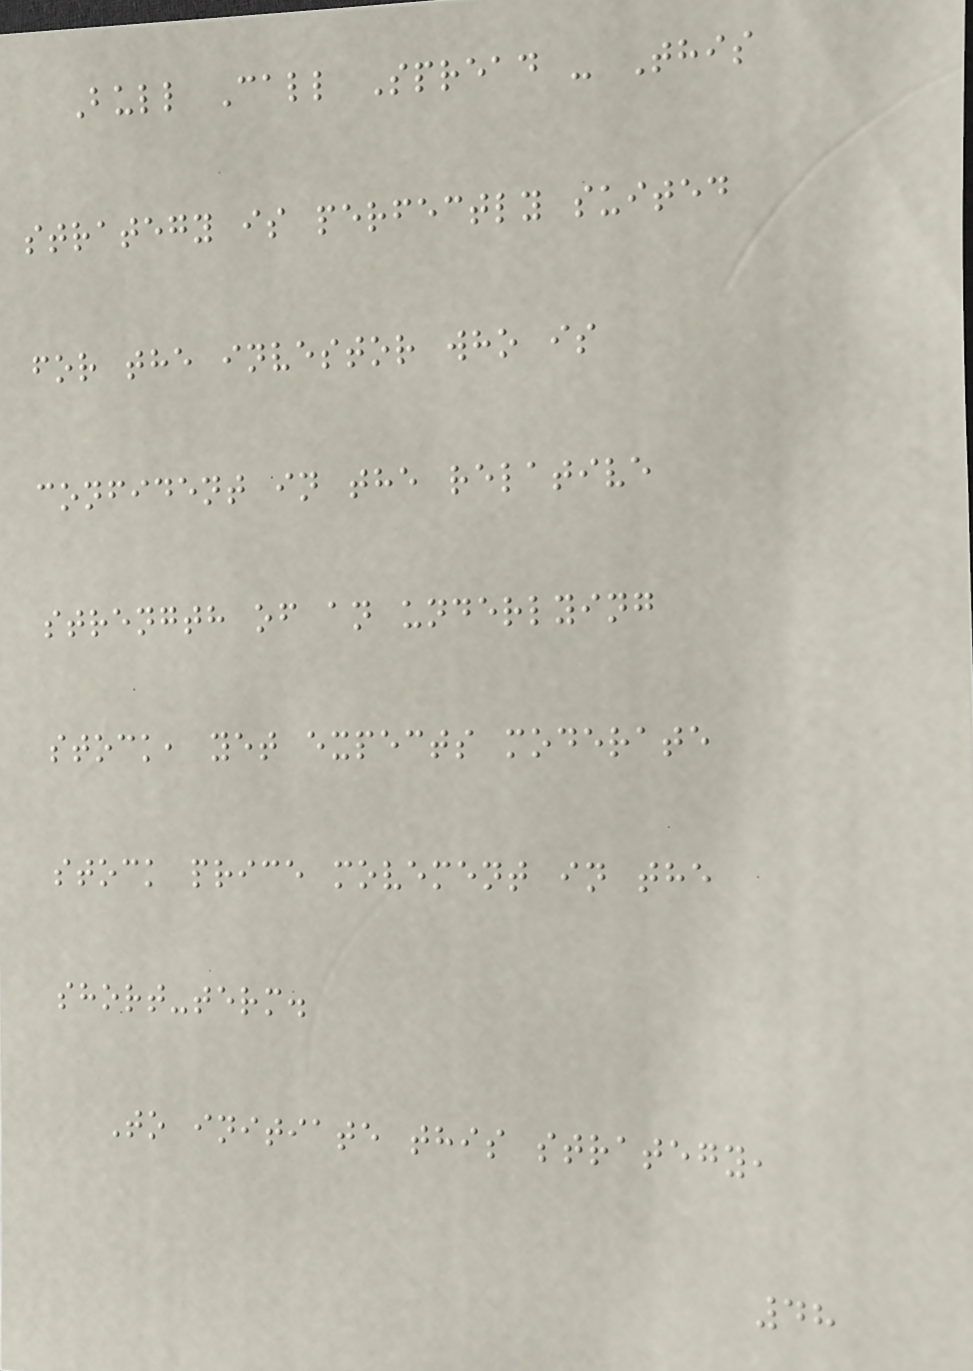Bull Call Spread - This
strategy is perfectly suited
for the investor who is
confident in the relative
strength of an underlying
stock, yet expects moderate
stock price movement in the
short-term.
To initiate this strategy,
48
